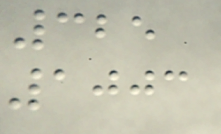325
1003
